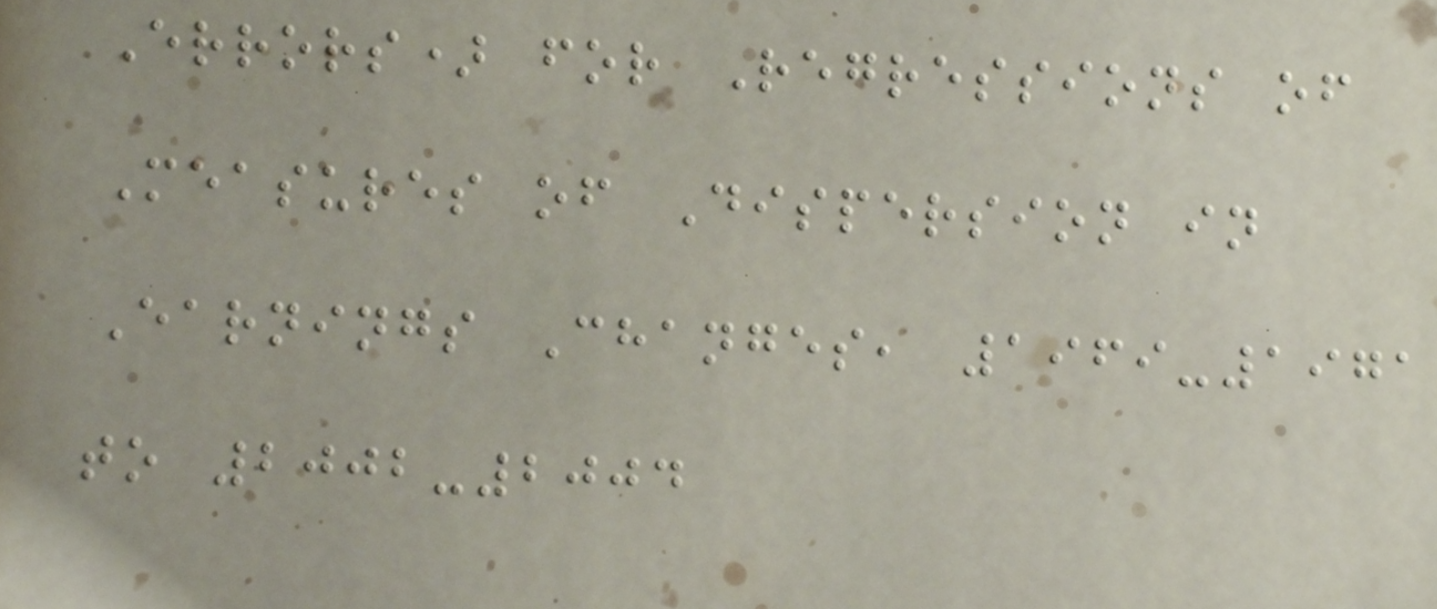Errors) for Regressions of
Measures of Dispersion in
Earnings Changes, 1969-1971
to 2002-2004
